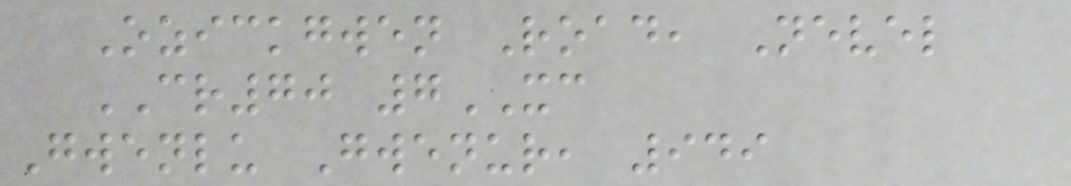Ozickgwen Road, Nevel
CR70 7XC
Gwenlu Gwenur, 949
